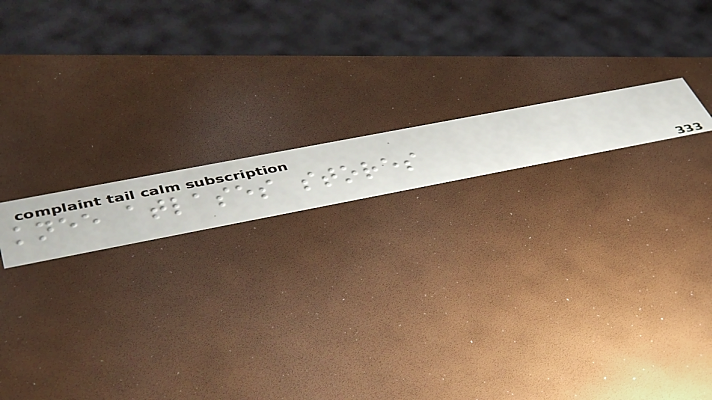knee atlases stores
